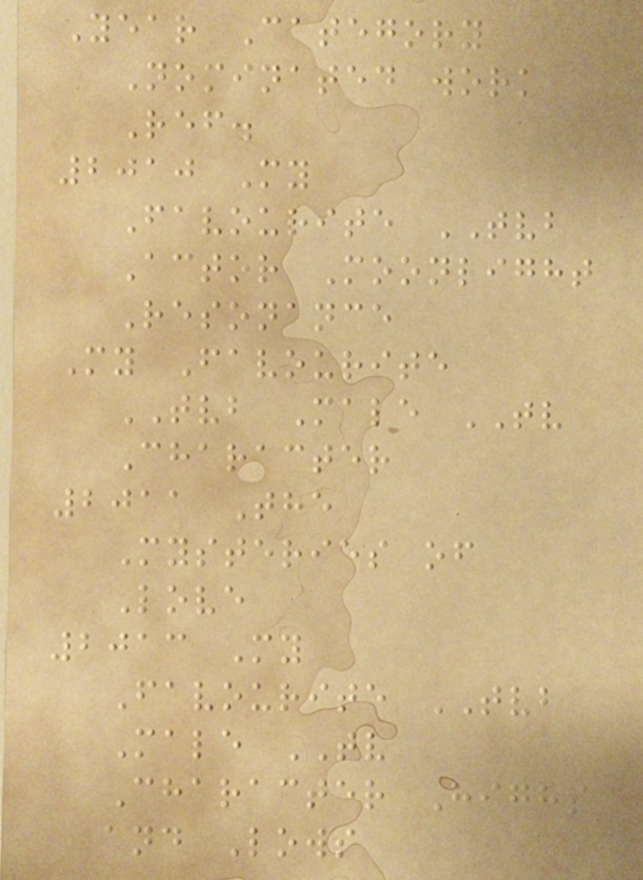Year Category
Nominated work
Ref.
2010 My
Favourite TVB
Actor Moonlight
Resonance
My Favourite
TVB Male TV
Character
2011 The
Mysteries of
Love
2013 My
Favourite TVB
Male TV
Character Highs
and Lows
